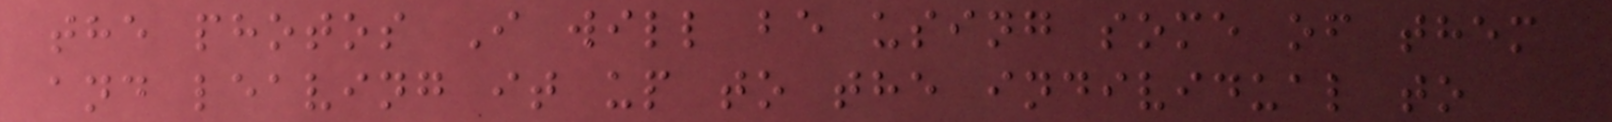the photos I will be using some of them
and leaving it up to the individual to
